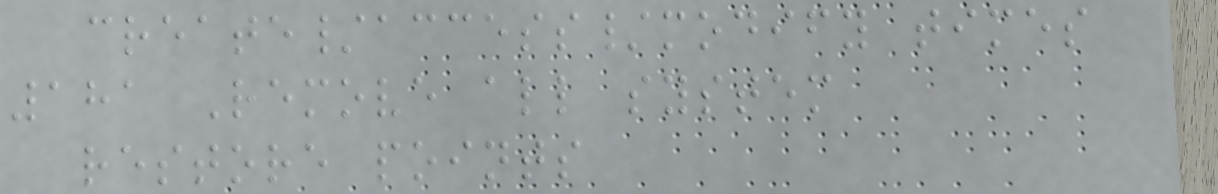create/access/modify times
181 Remove all system
restore points
